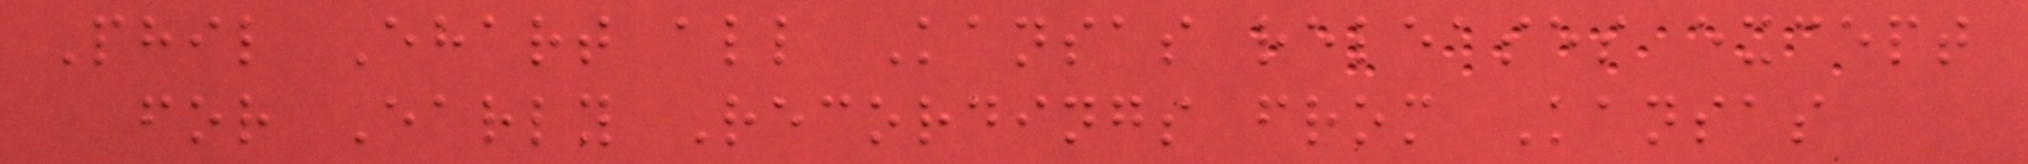Phil Ehart all Kansas releases except
for Early Recordings from Kansas
